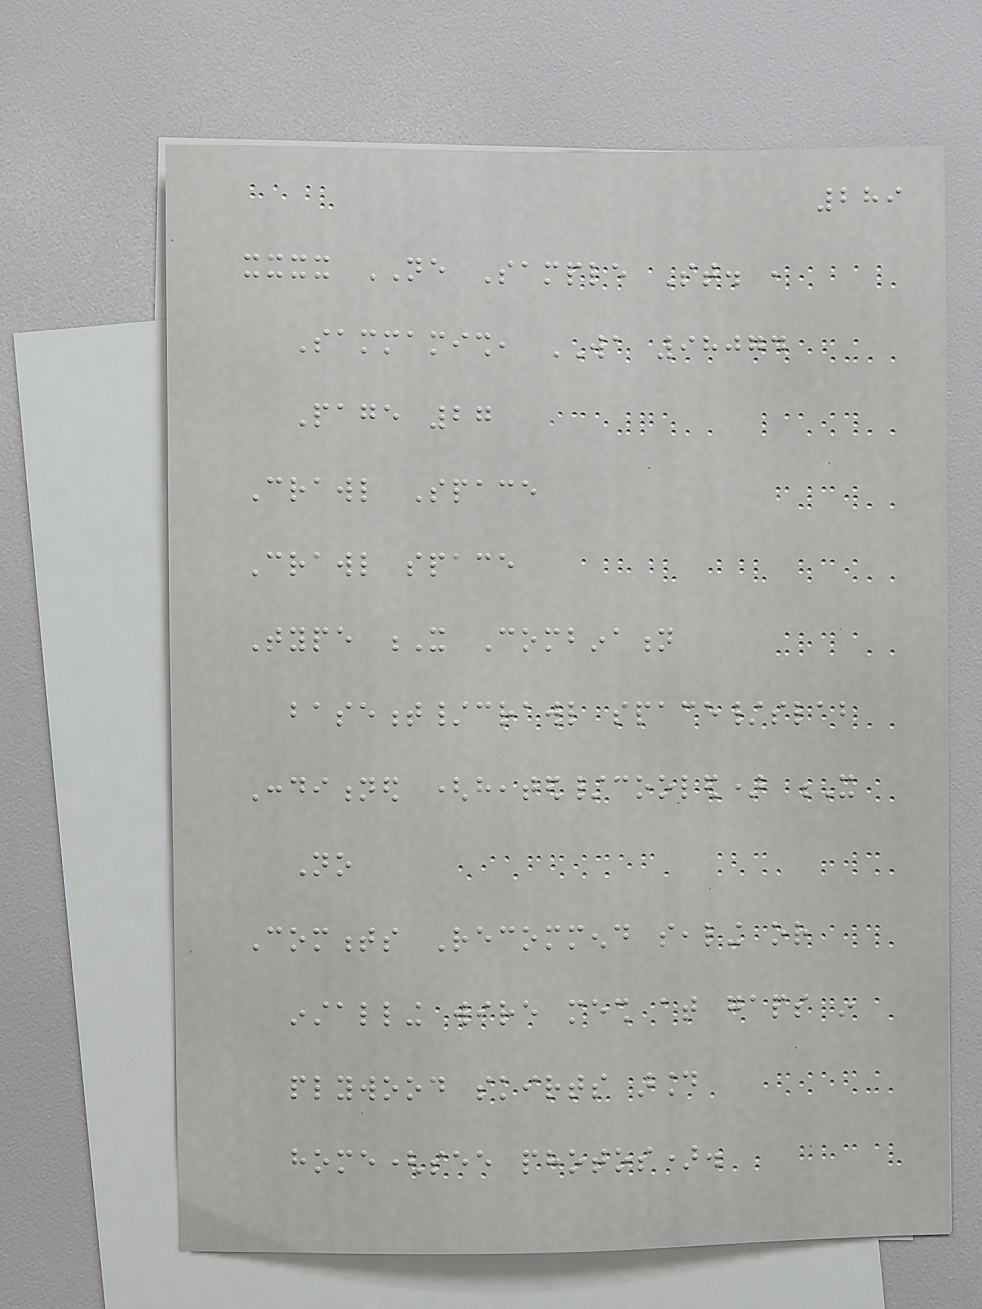289
xxxx NE Sample St. ,
Sammamish, WA 98074
Page 27
Crawl Space
Crawl space
Type X Combination
basement/crawl space/slab
Conditioned (heated/cooled) X
No
Comments Recommend sealing or
installing wire mesh at gaps in
plywood skirts around
home(see photos).
